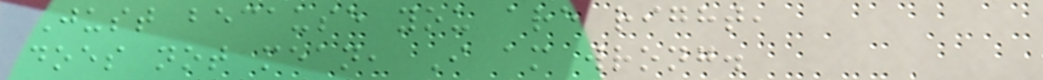Just because you are right,
does not mean, I am wrong.
